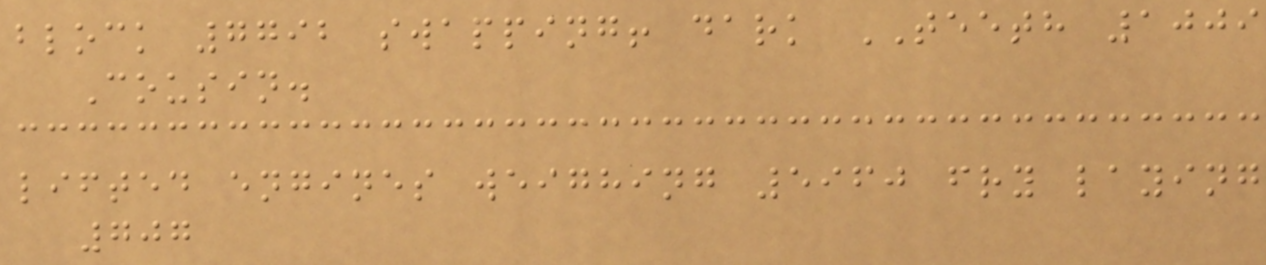block 7792 swapping! dark TEETH 1009
Cousin.
lifted engines weighing 5960 fry laying
707
